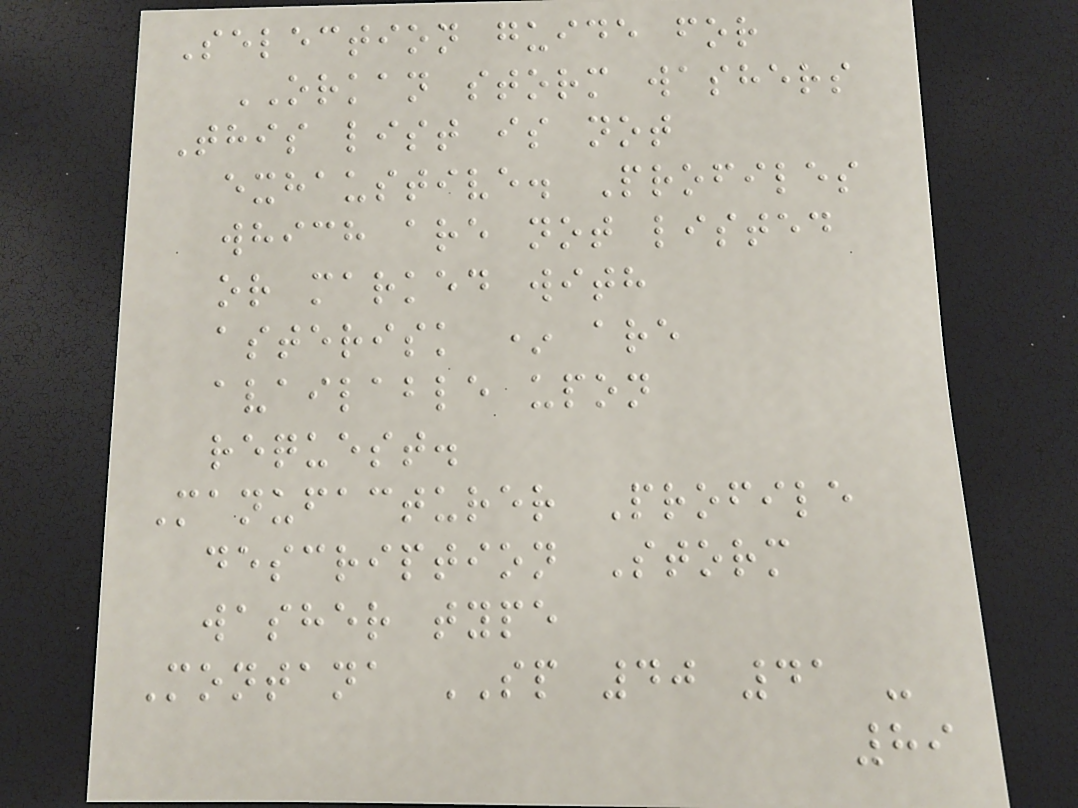Selection guide for
ORKAN storm washers
This list is not
exhaustive. Profiles
which are not listed
or marked with
asterisk * are
available upon
request.
Manufacturer Profile
description Storm
washer type
Montana SP 40 41 -
89
